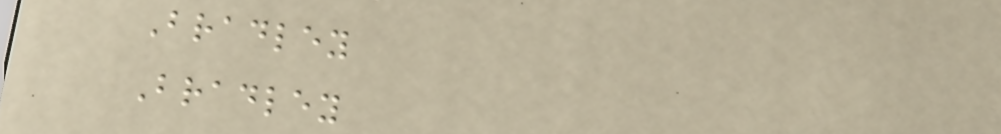Bradley
Bradley
